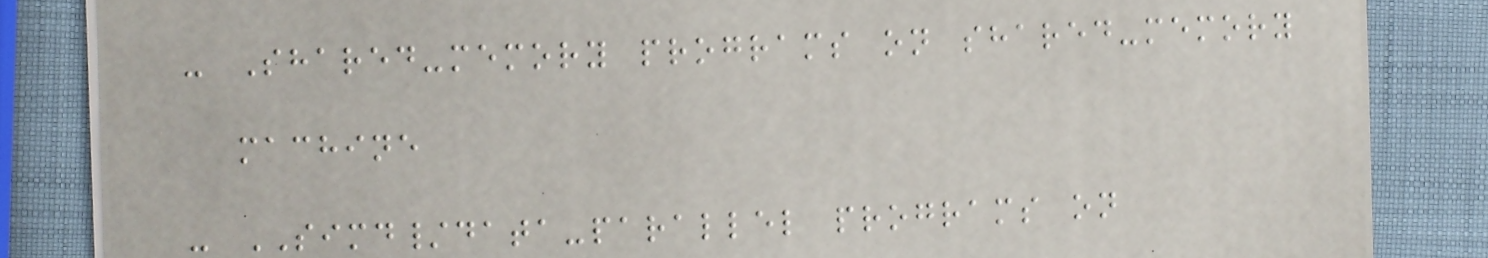- Shared-memory programs on shared-memory
machine
- SIMD/data-parallel programs on
